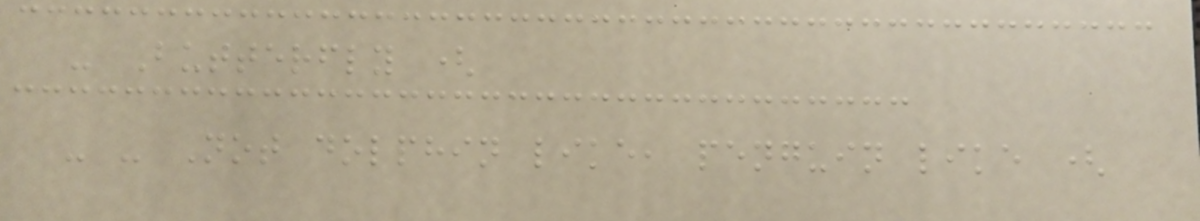- Butterfly (
- - Not dolphin like, penguin like (
